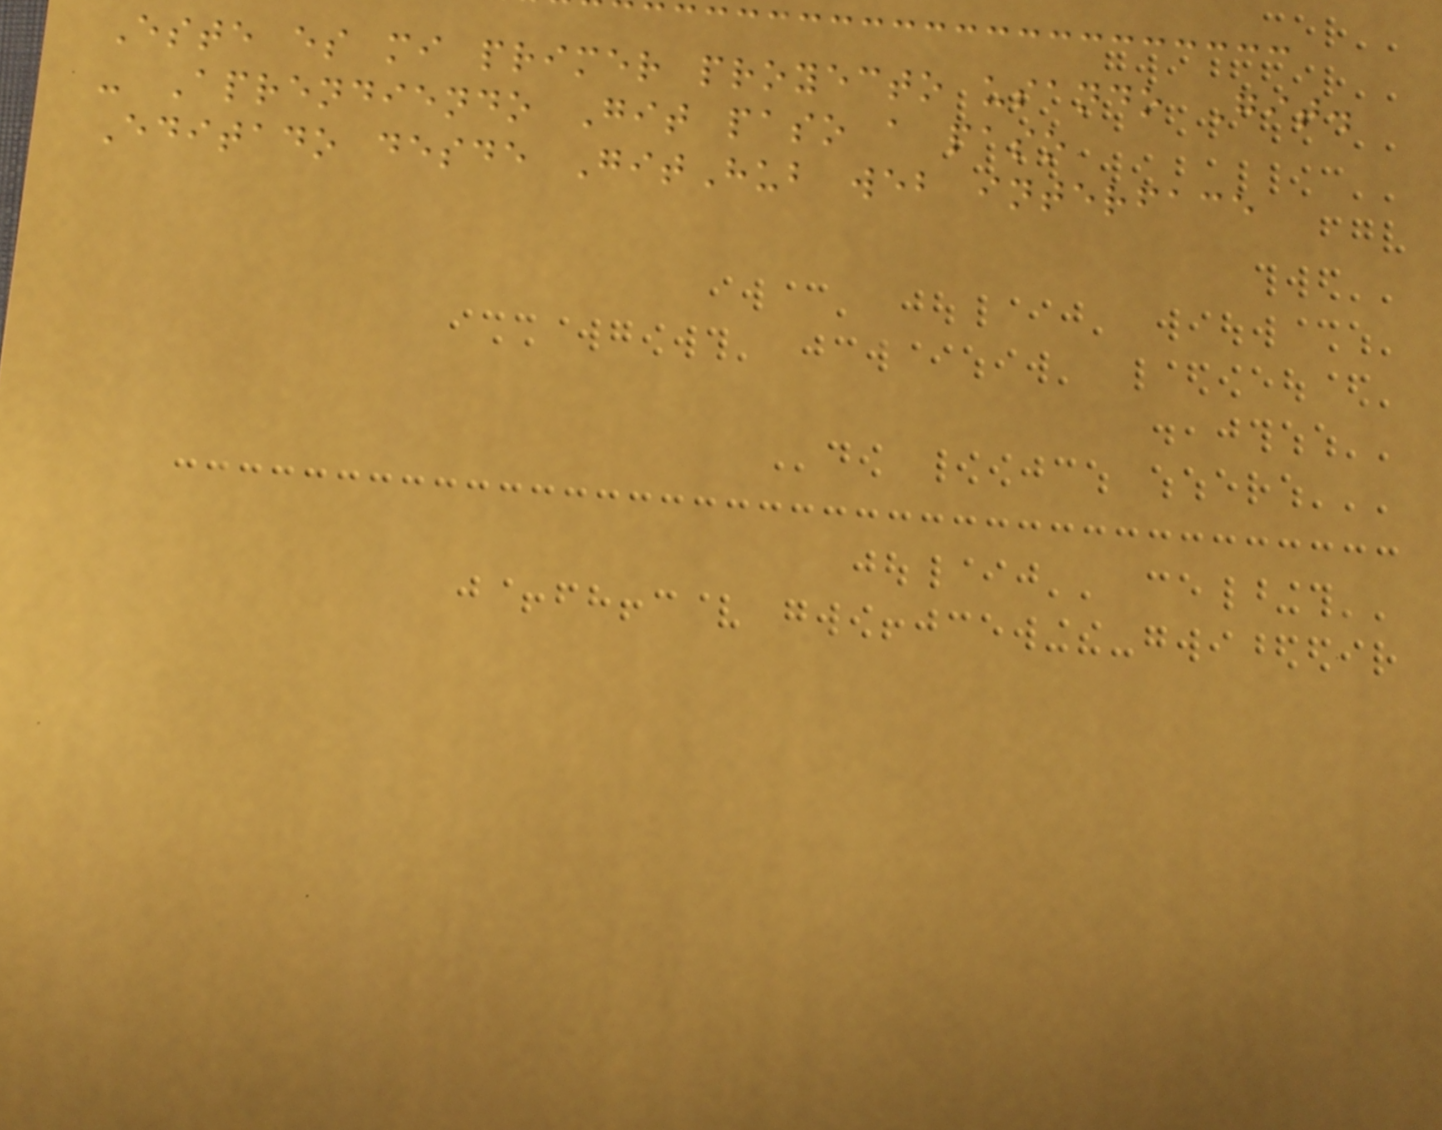Este es mi primer proyecto usando Git.
- Aprendiendo Git paso a paso
Editado desde GitHub web interface
